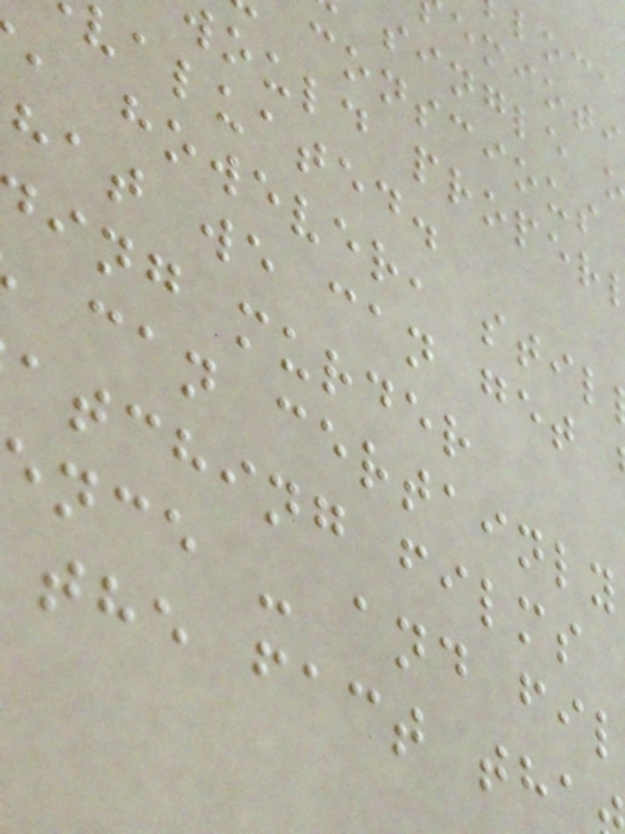conscious
ould proper
valuated.
, however, stil
hat we can get
ing murder
can certainly
atching films
nce - and fil
the fact tha
